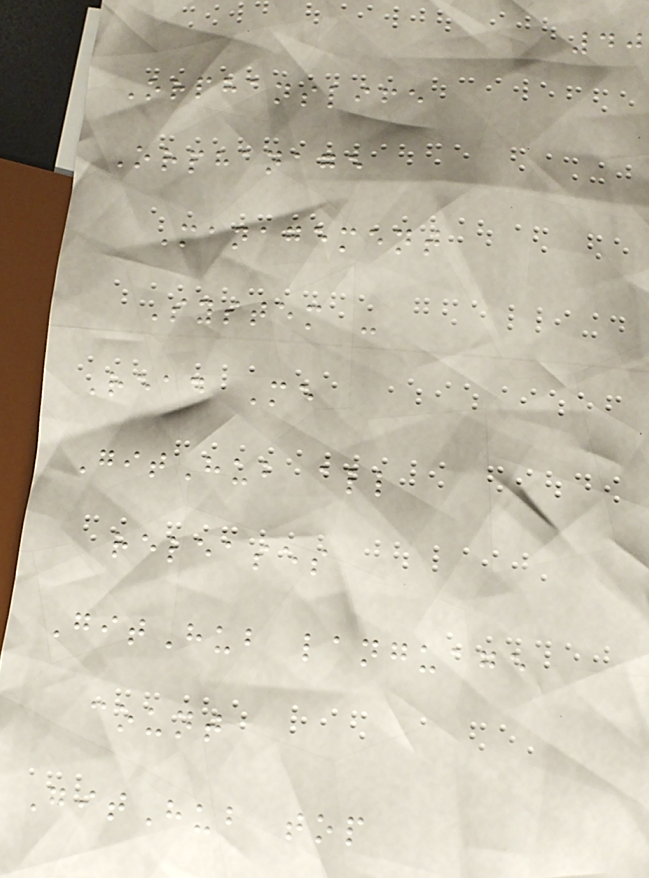40
Orphanslife
Orphanage
Management
System -
Read Me
GitHub all
releases
GitHub language
count
GitHub top
